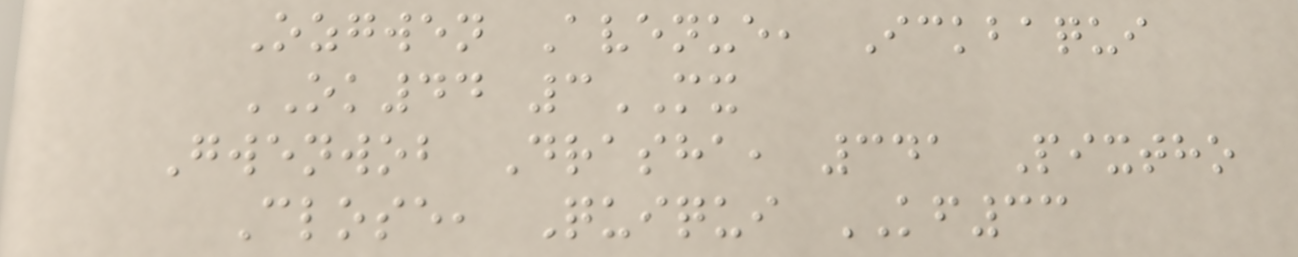Ozgwen Avenue, Ickbaqui
OK44 3MX
Gwenwob Drasha, 341 Pixtho
Close, Quiqui KF33
